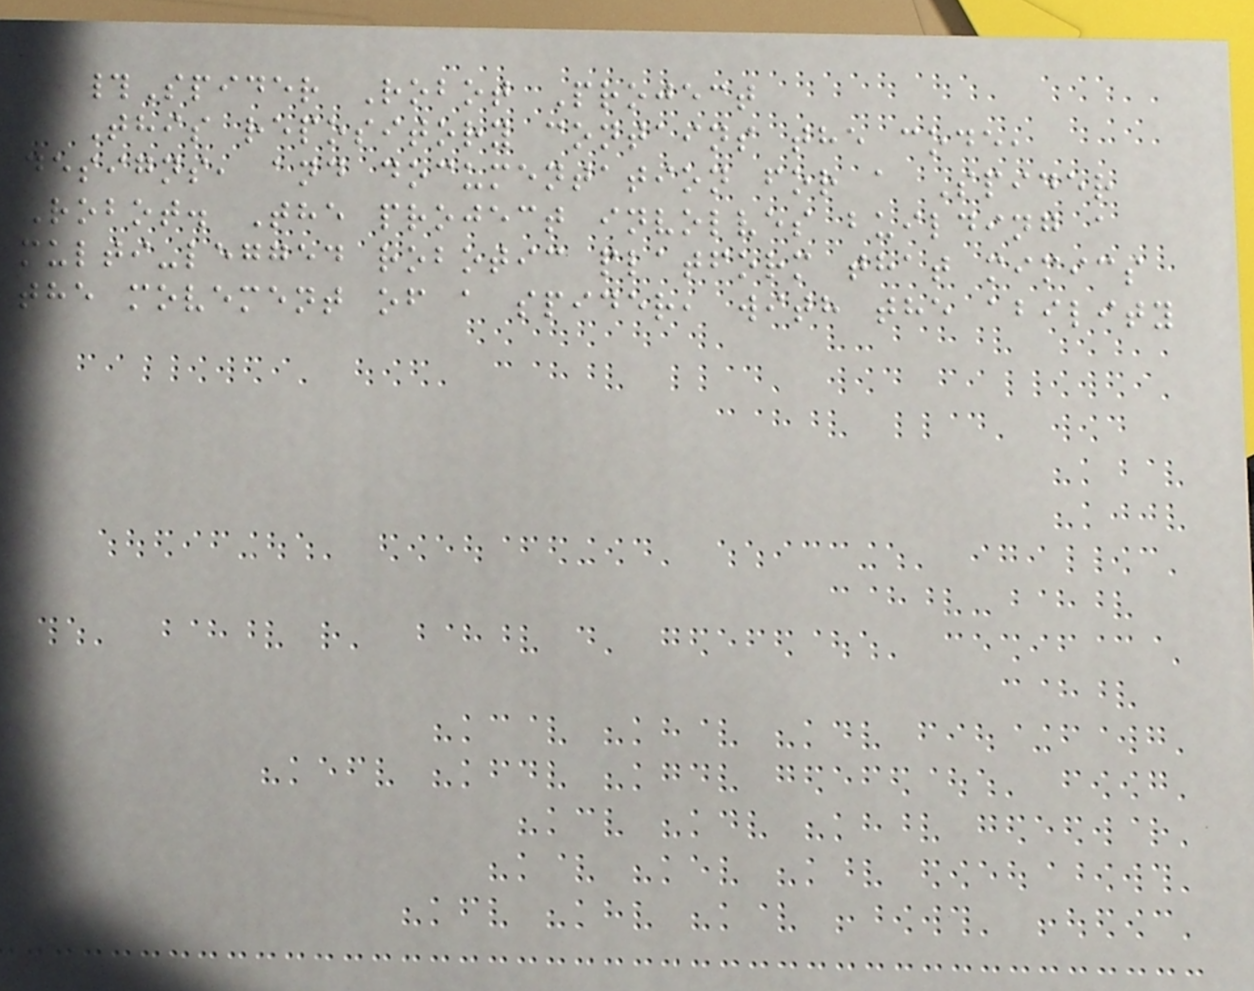#Spider Robot Project
This repository contains the code,
designs, and documentation for a Spider
Robot. The project involves building a
multi-legged robotic platform that mimics
the movement of a spider, with the ability
